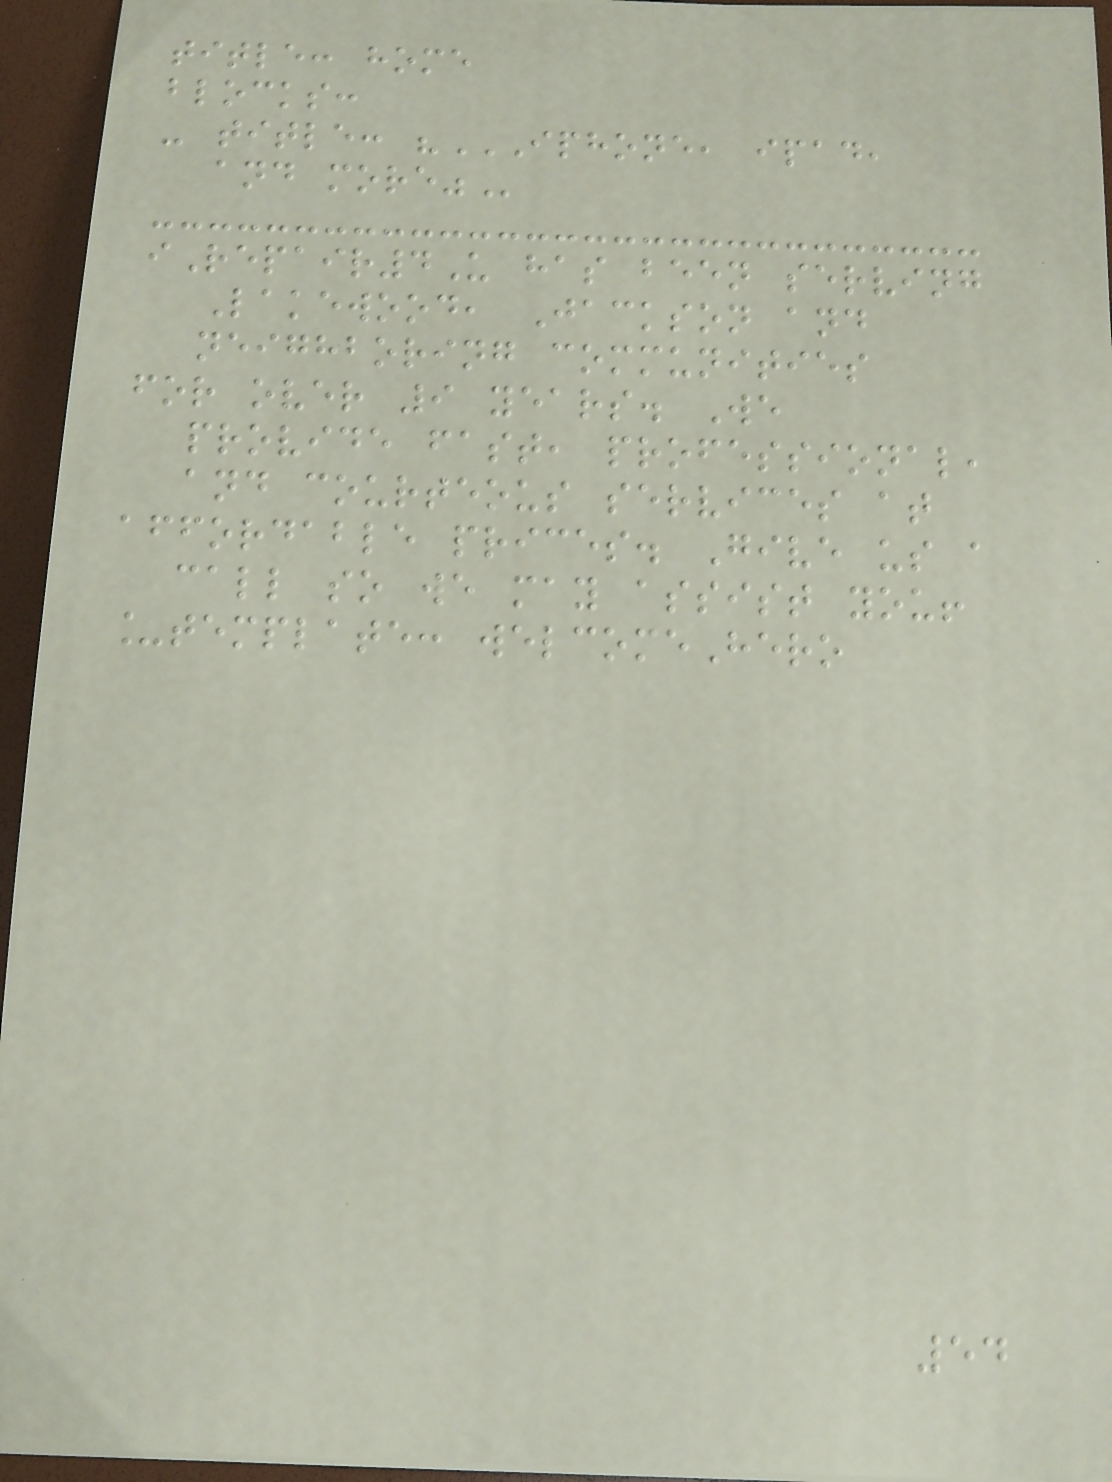title: home
blocks:
- title: "IPHONE, IPAD,
AND MORE"
iRepair4U has been serving
Lakewood, Jackson and
neighboring communities
for over 9 years. We
provide fast, professional,
and courteous services at
affordable prices. Give us a
call so we may assist you!
_template: welcomeHero
54
